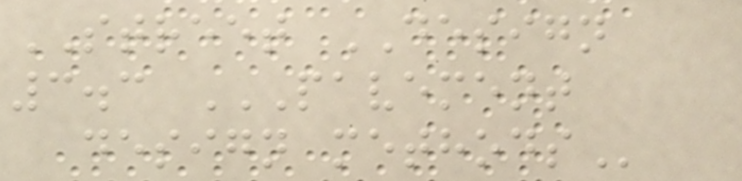STREET DESIGN
3.3 PAVEMENT
DESIGN METHODS
